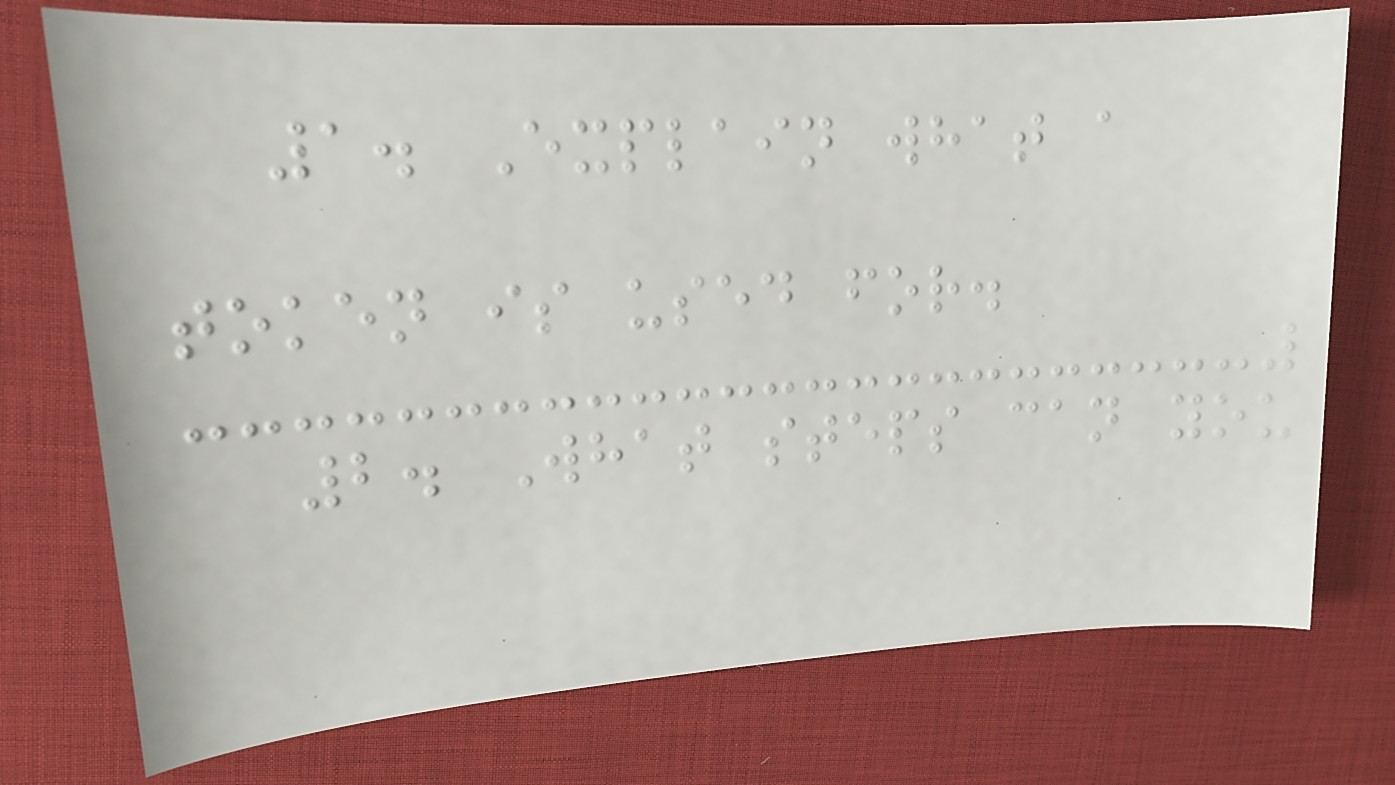1. Explain what a
token is used for.
2. What steps can you
